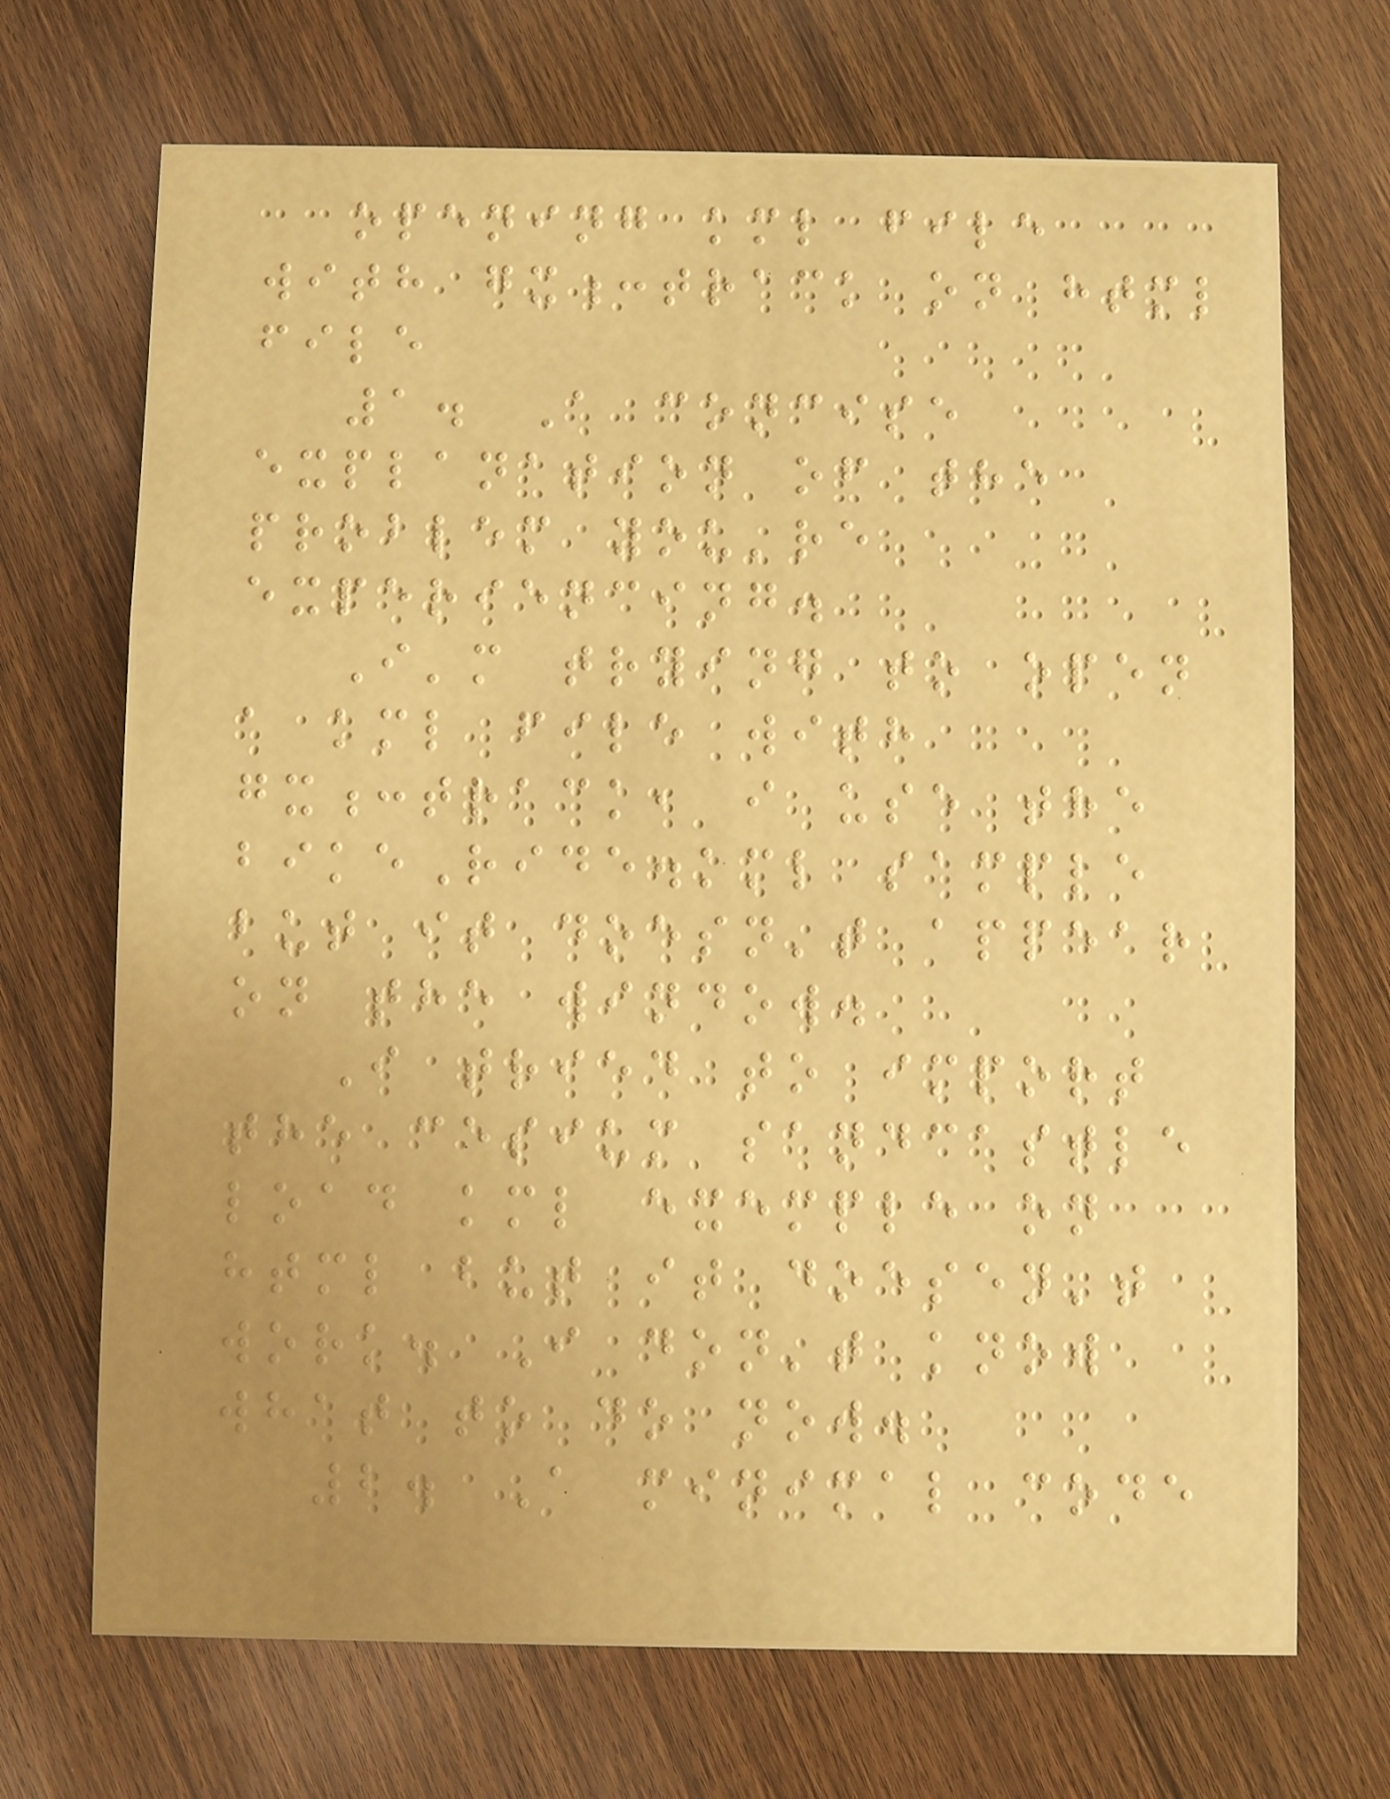opening kml file
with gx:track on html
file
1. A concise
explanation of the
problem you're
experiencing.
I'm trying to open
a kml file with
gx:track, i use the
bikeRide.kml sample
but it doesn't appear
on the window.
I tried to import
the cesium sandcastle
load kml exemple on
html but it doesen't
work. I don't know
what to do now.
2. A minimal code
